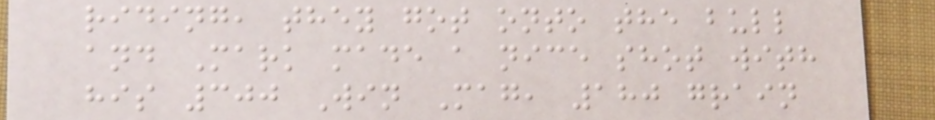riding, they got onto the bull
and Mark made a nice shot with
his 300 Win Mag, 180 grain
